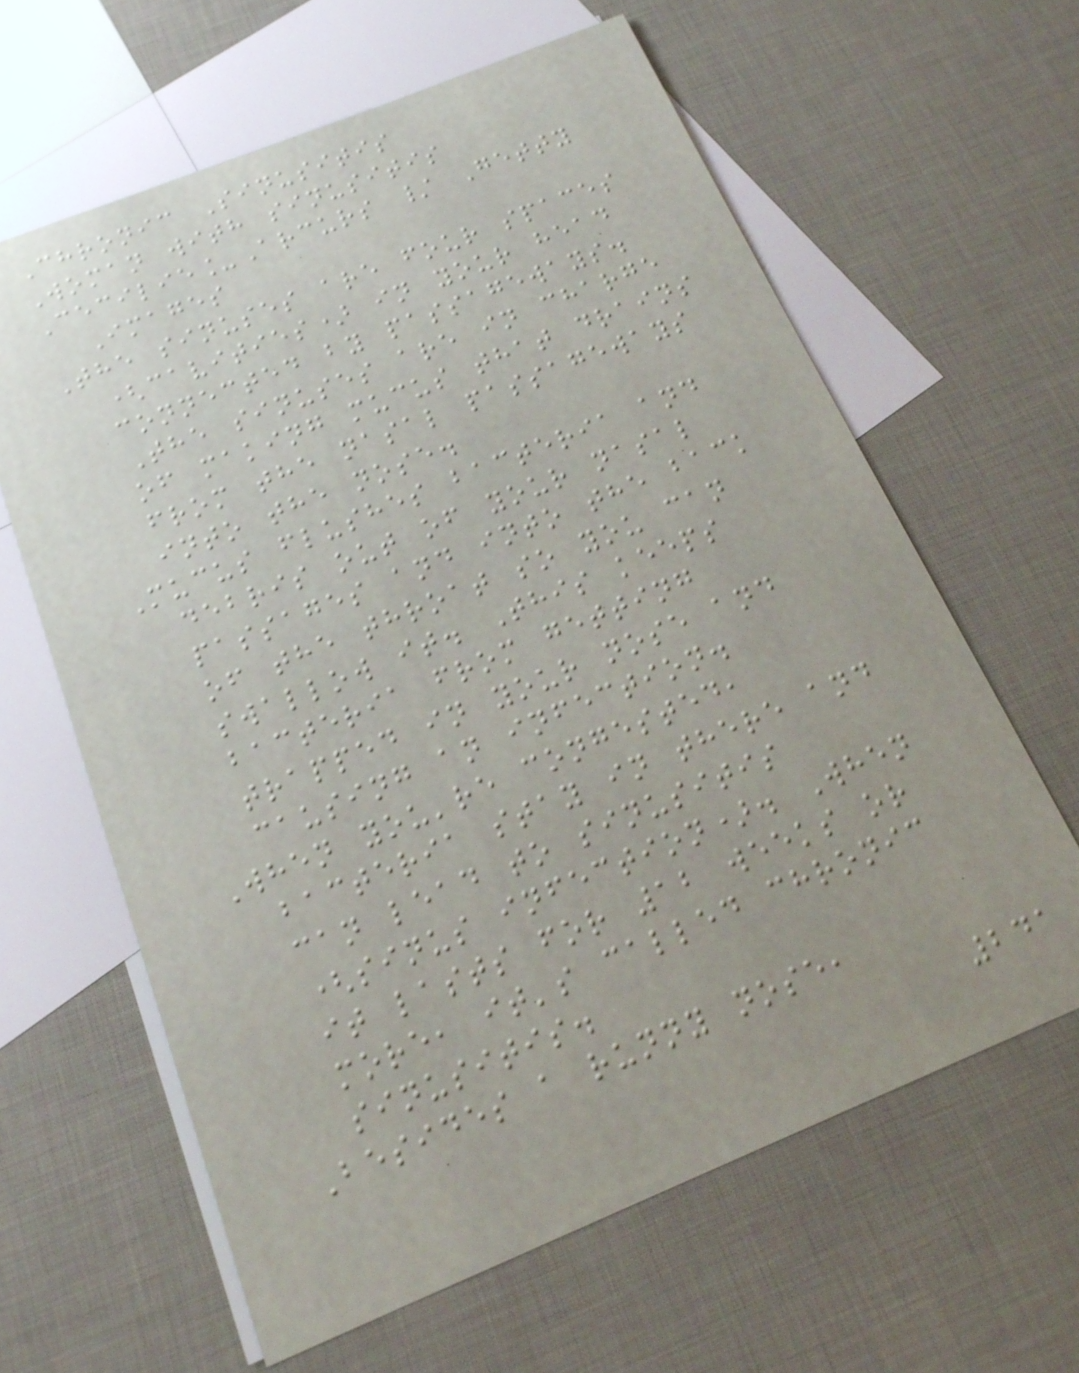Chronic Sinusitis
Woman with sinusitis
Cecilie_Arcurs / Getty
Images
The sinuses are four spaces
(cavities) in your head
connected by passageways.
The sinuses are in charge
of making mucus that drains
from the nasal passageways
into the nose.
Mucus flushes bacteria and
debris out of your nasal
passages and into the back
of the throat so you can
swallow it. This keeps
bacteria from getting
trapped in your nose and
causing an infection.
When you're congested,
bacteria stay in there and
can lead to sinusitis
(sinus infection). When
it lasts for 12 weeks or
more, it's called chronic
sinusitis.
Besides a runny nose,
241
